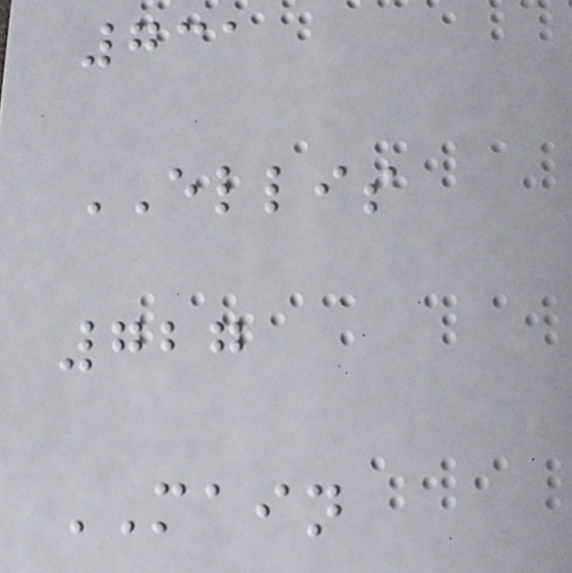731
ELLIS
727
MAIN
